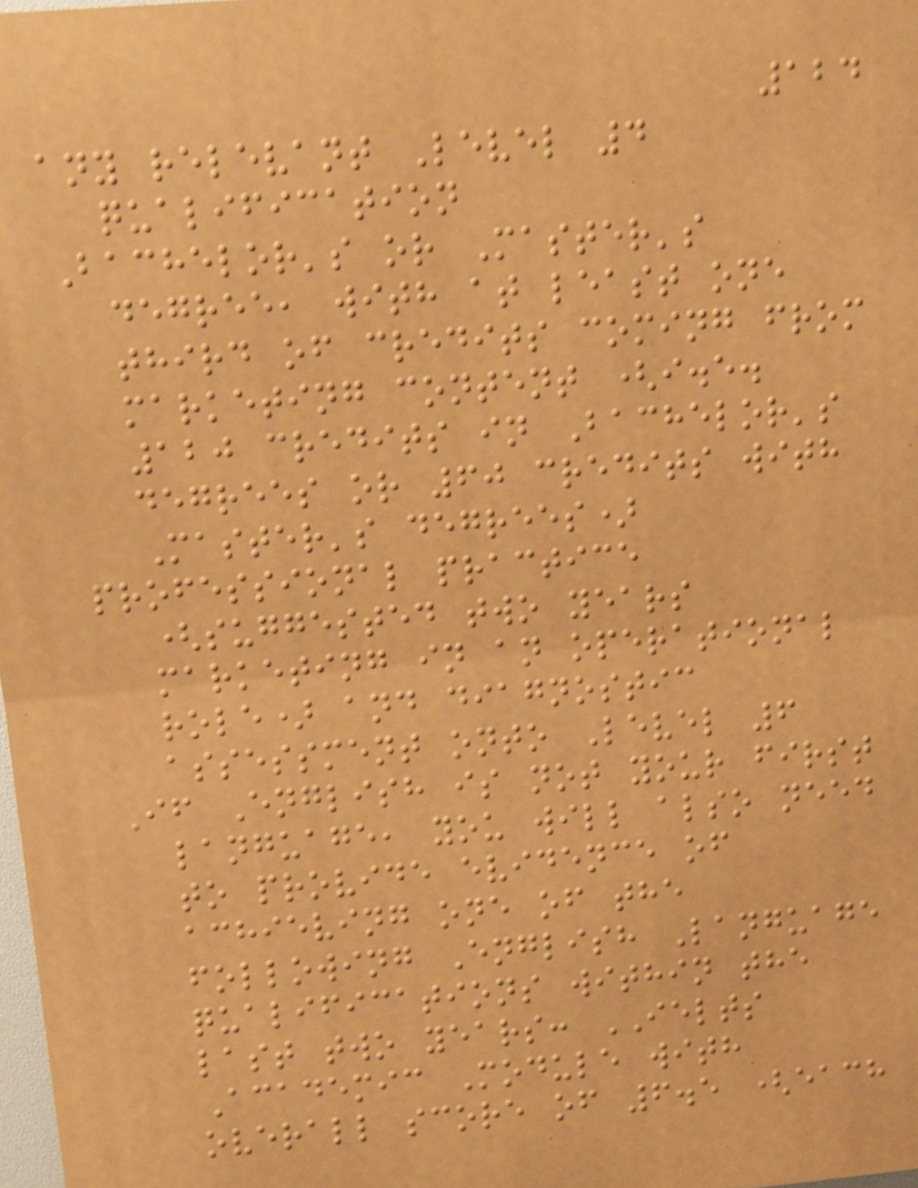124
any relevant Level 4
qualification
Bachelor's or Master's
degree, with at least one
third of credits coming from
marketing content (i.e.
120 credits in Bachelor's
degrees or 60 credits with
Master's degrees)
professional practice
(suggested two years
marketing in an operational
role) and diagnostic
assessment onto Level 6
If English is not your first
language, you will also need
to provide evidence of
achieving one of the
following English Language
qualifications within the
last two years: IELTS
Academic Module with
overall score of 6.5 (each
